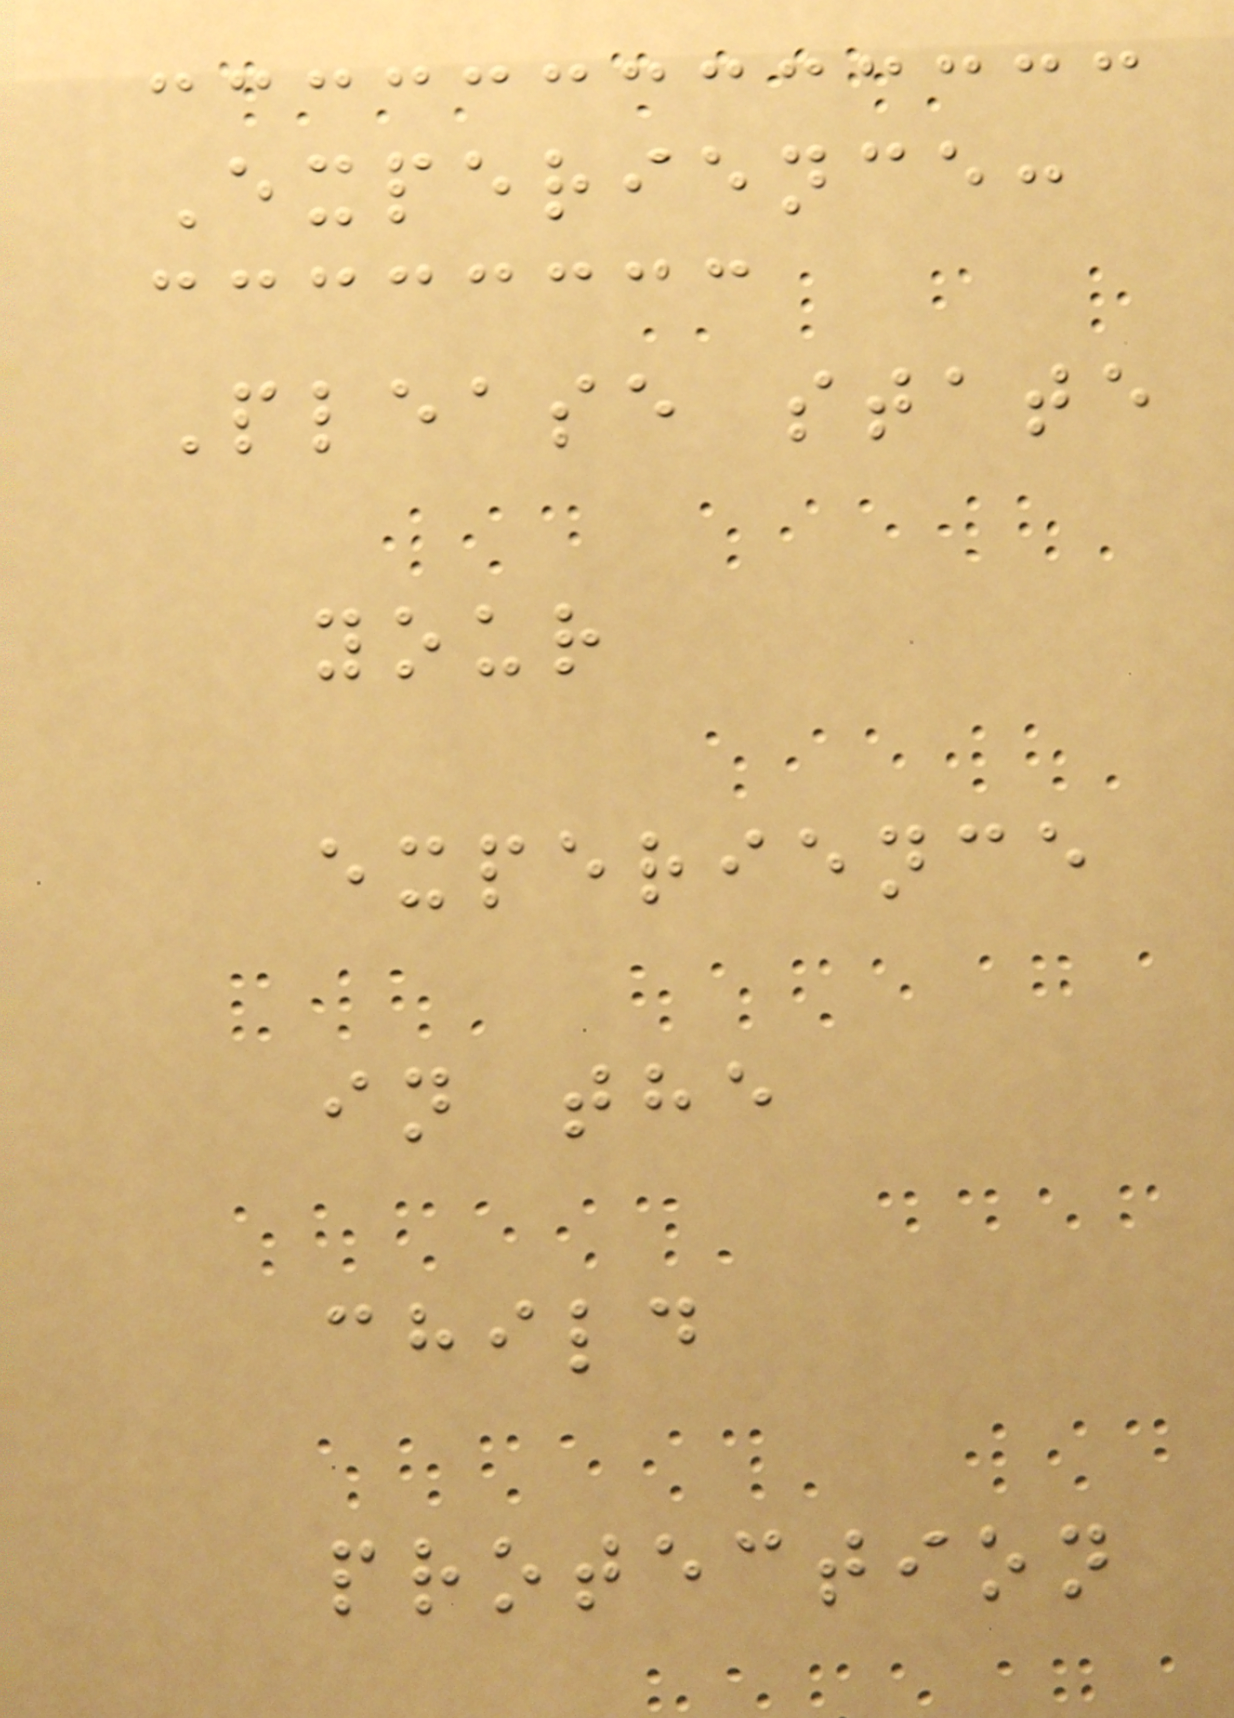Experience:
Please state
your
experience
in the
child
protection
